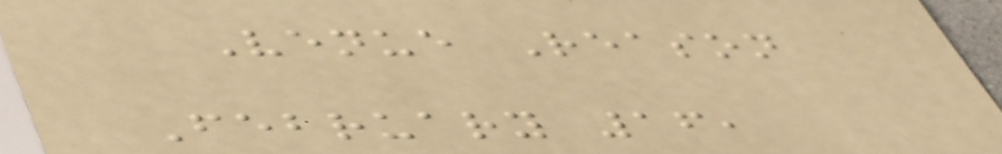Venue Reason
February 16,
